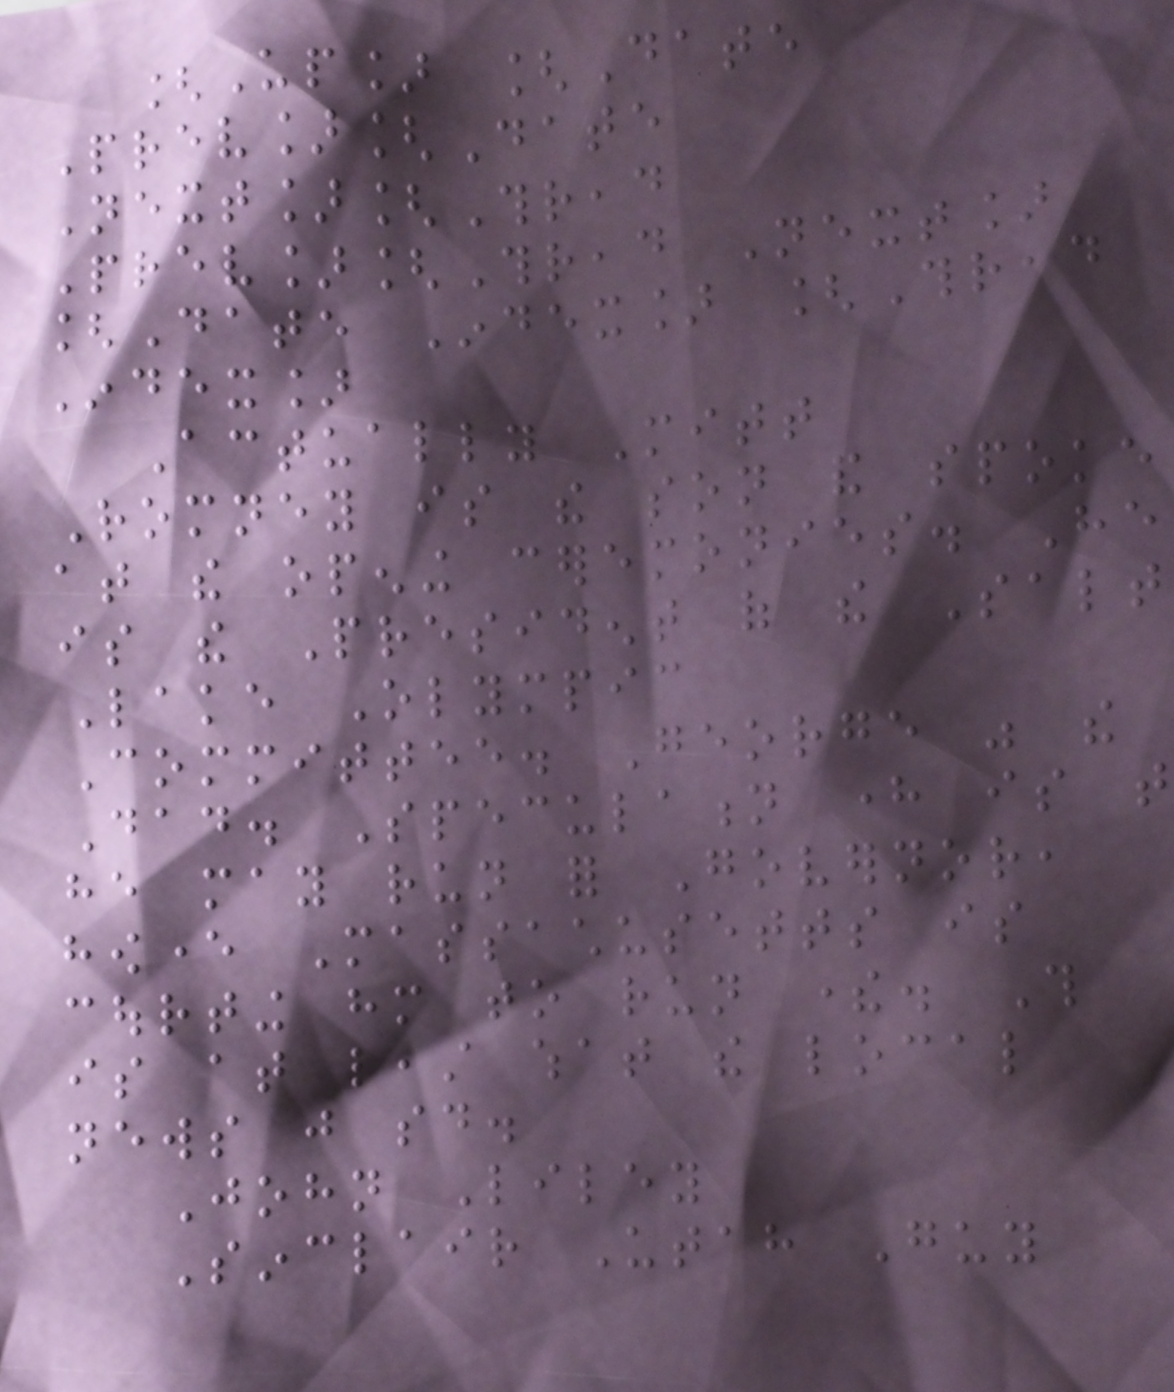[Up] [Date
Prev][Date
Next][Thread
Prev][Thread Next]
[Date Index] [Thread
Index]
Actually Mitt
Romney is the son and spoke
at the opening ceremonies. He
is the President of the Salt
Lake Olympic
Committee. George was the
Dad. Speculation here is that
he may run for Governor,
however Massachusetts is
courting him to run there. This
is at least what the local
news just said.
John Liley
Sinclair Utah Guy
